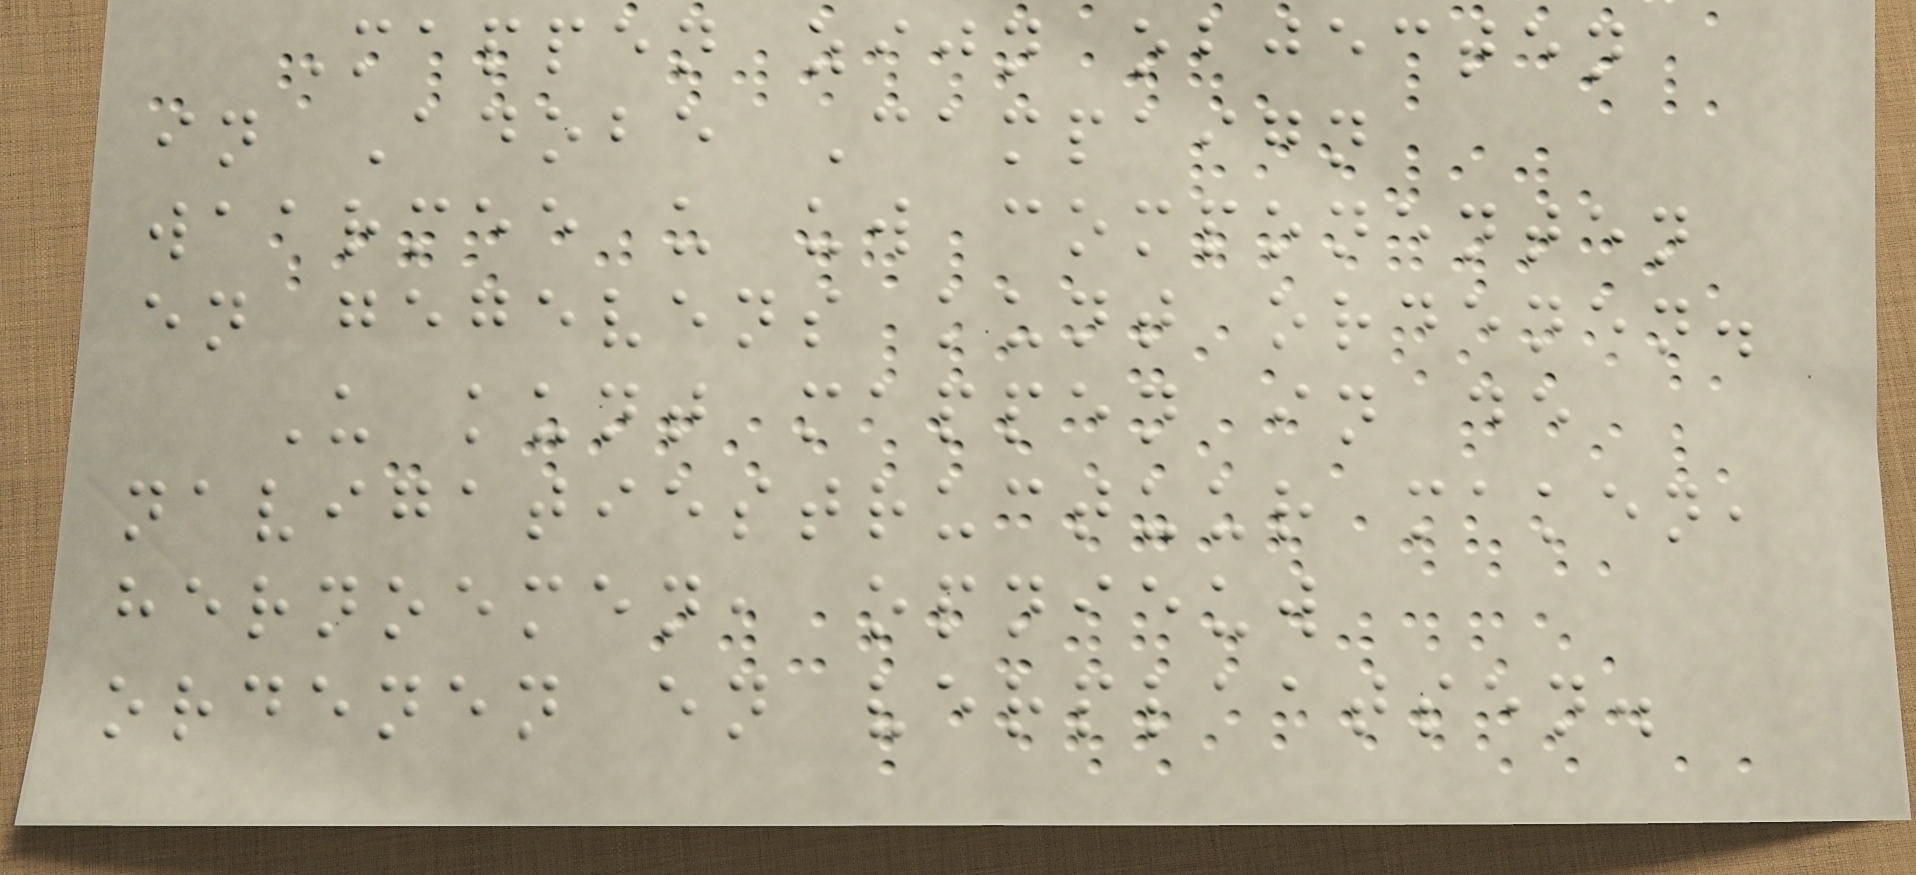Mappen zijn objecten
in Adobe Campaign
waarmee u uw componenten
en gegevens kunt ordenen.
U kunt mappen in de
navigatiestructuur maken,
hernoemen, opnieuw
ordenen en verplaatsen.
